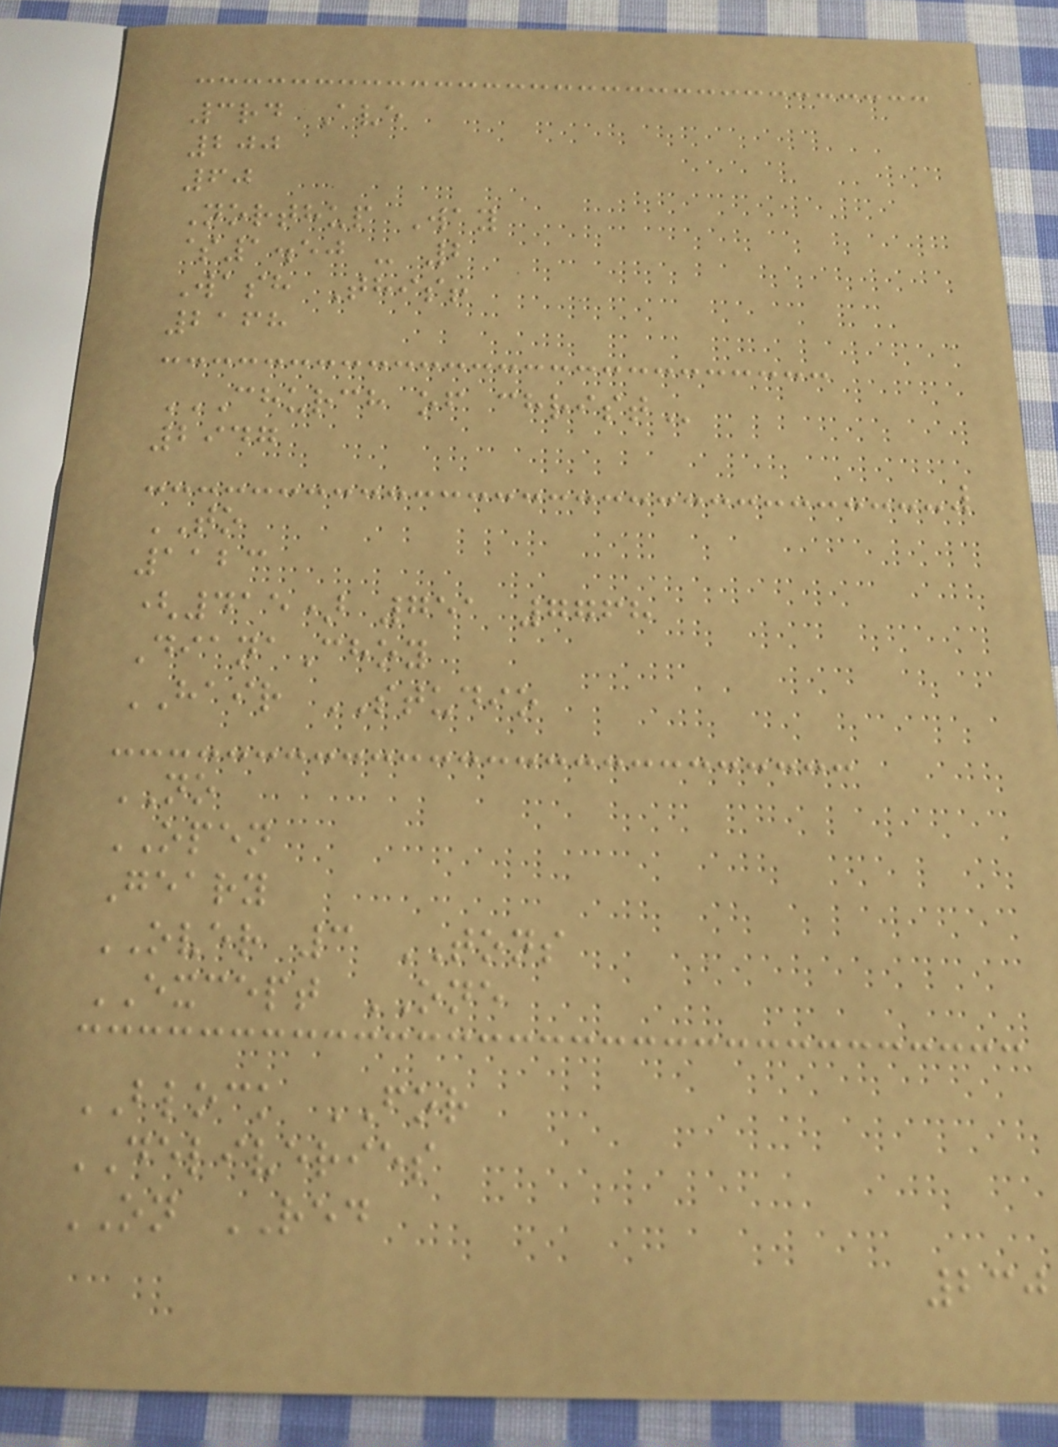3rd Ave
200
60
Northup Way
$1.50 - 2
Wash This!
2168
CHURCH OF CHRIST
2947
TO
1123
(415) 751 7768
DianaChoy
HAIR STUDIO
NO
OPEN
Geary
OVER 3 TONS
EXCEPT ONE
BLOCK FOR
DELIVERIES
ON RED
230
